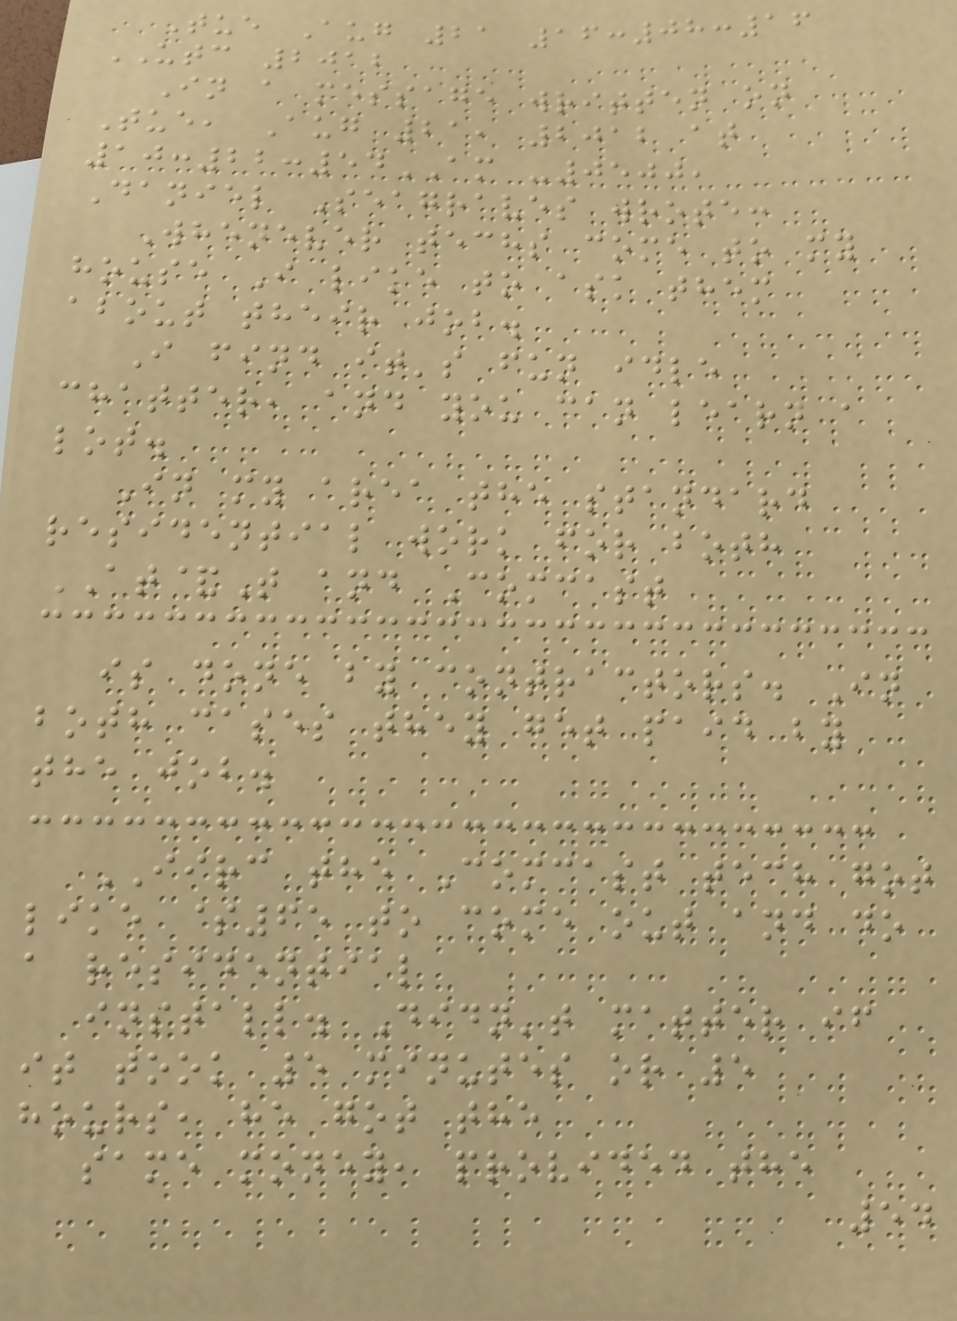Tue Aug 21 16:08:16
UTC 2012
In a message written on
Tue, Aug 21, 2012 at
10:22:54AM -0500,
Daniel Seagraves wrote:
Whenever techs come to my
house I like to ask them
about their job.
I find it's fun idle
chatter, and you can learn a
lot.
In my area the standard
residential work for both
AT&T and Comcast
is done by contractors. In
both cases they get paid by
the job.
IIRC the Comcast tech got
like $65 to come out and do
a residential
install. Didn't matter if
it took 5 minutes or 5
hours, he got the
same money, provided the
54
